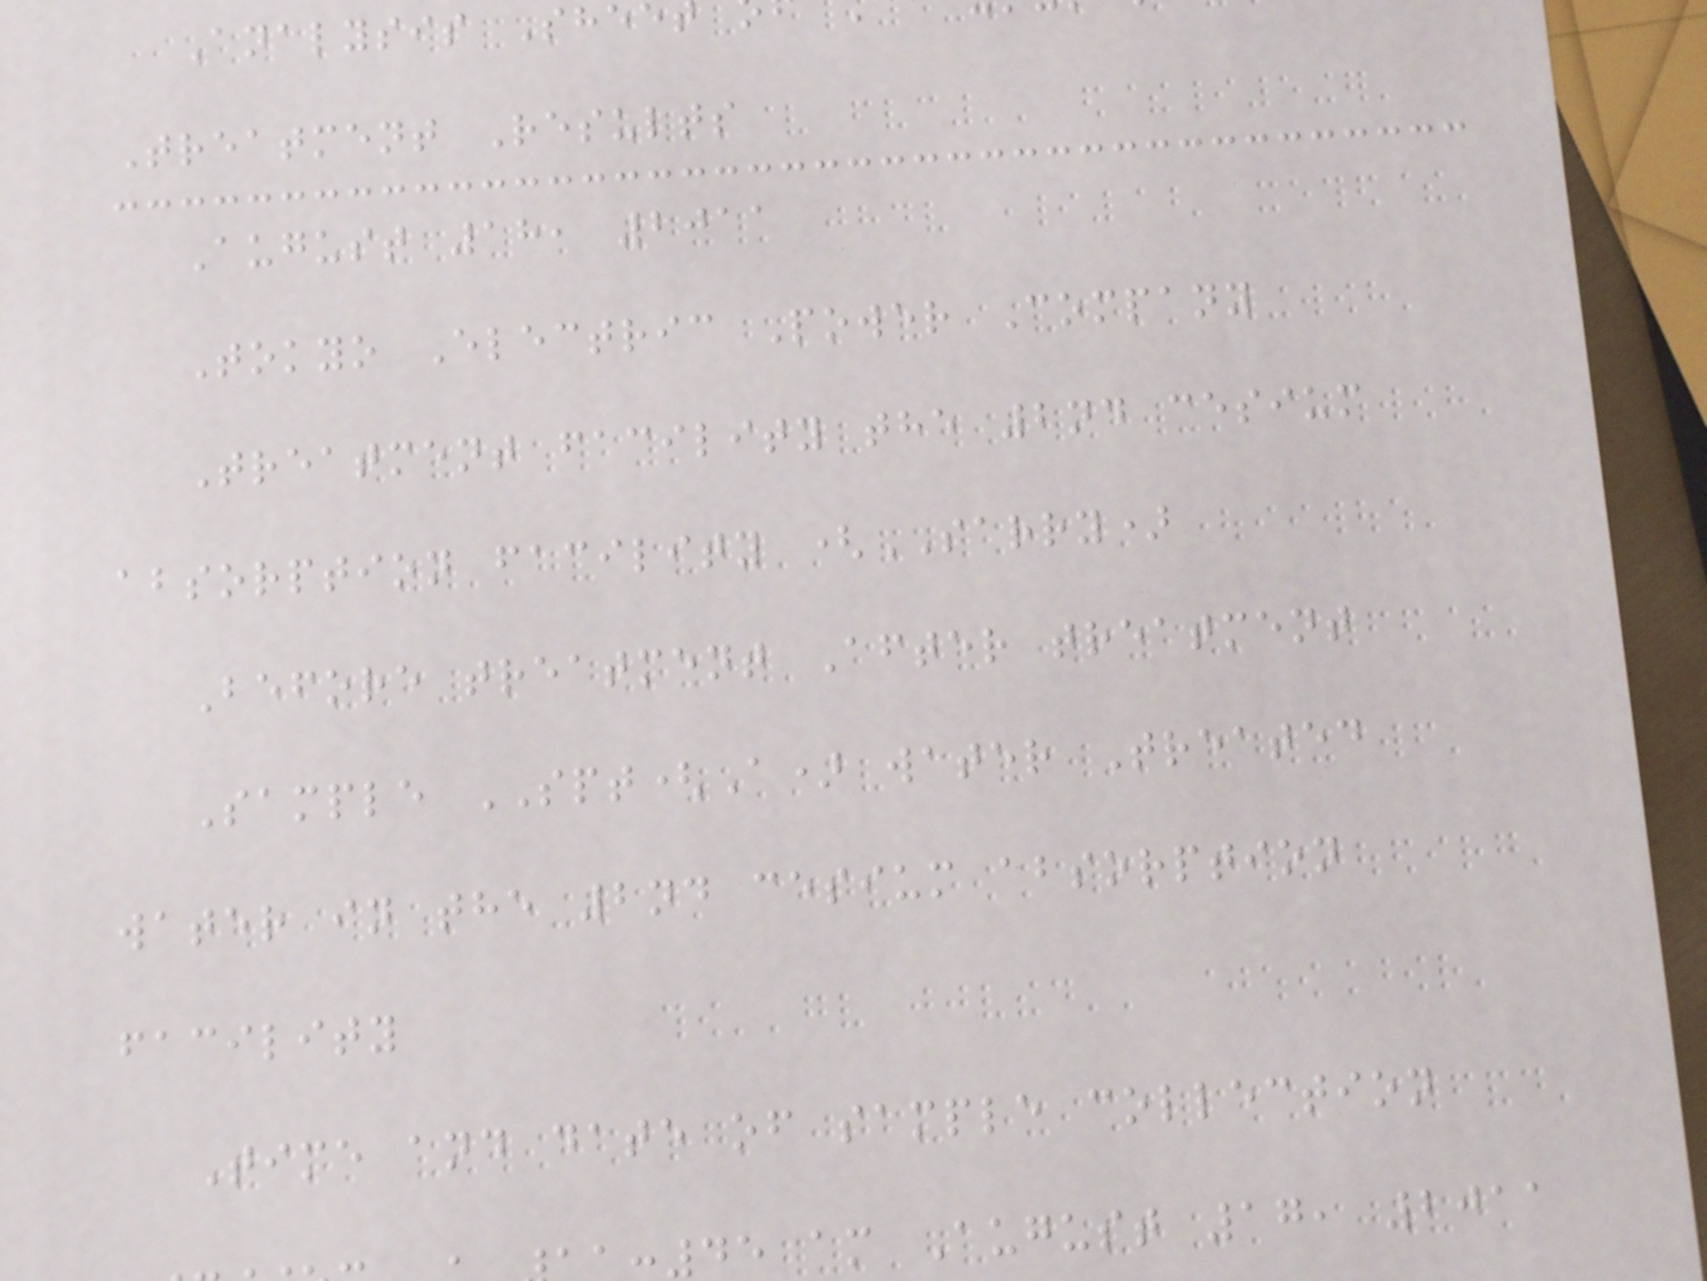Analysis Shee
Treatment Results
August 18, 2011
Tokyo Electric Power Company
Treatment facility the 2nd cesium
absorption facility (SARRY)
Before treatment After treatment
Sample SPT(A) water Treated
water in the 2nd cesium absorption
facility
Time and date of sample collection
45 am August 17, 2011
